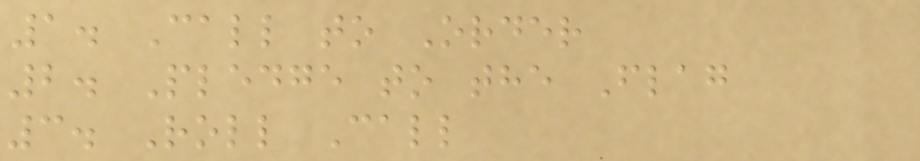1. Call to Order
2. Pledge to the Flag
3. Roll Call
